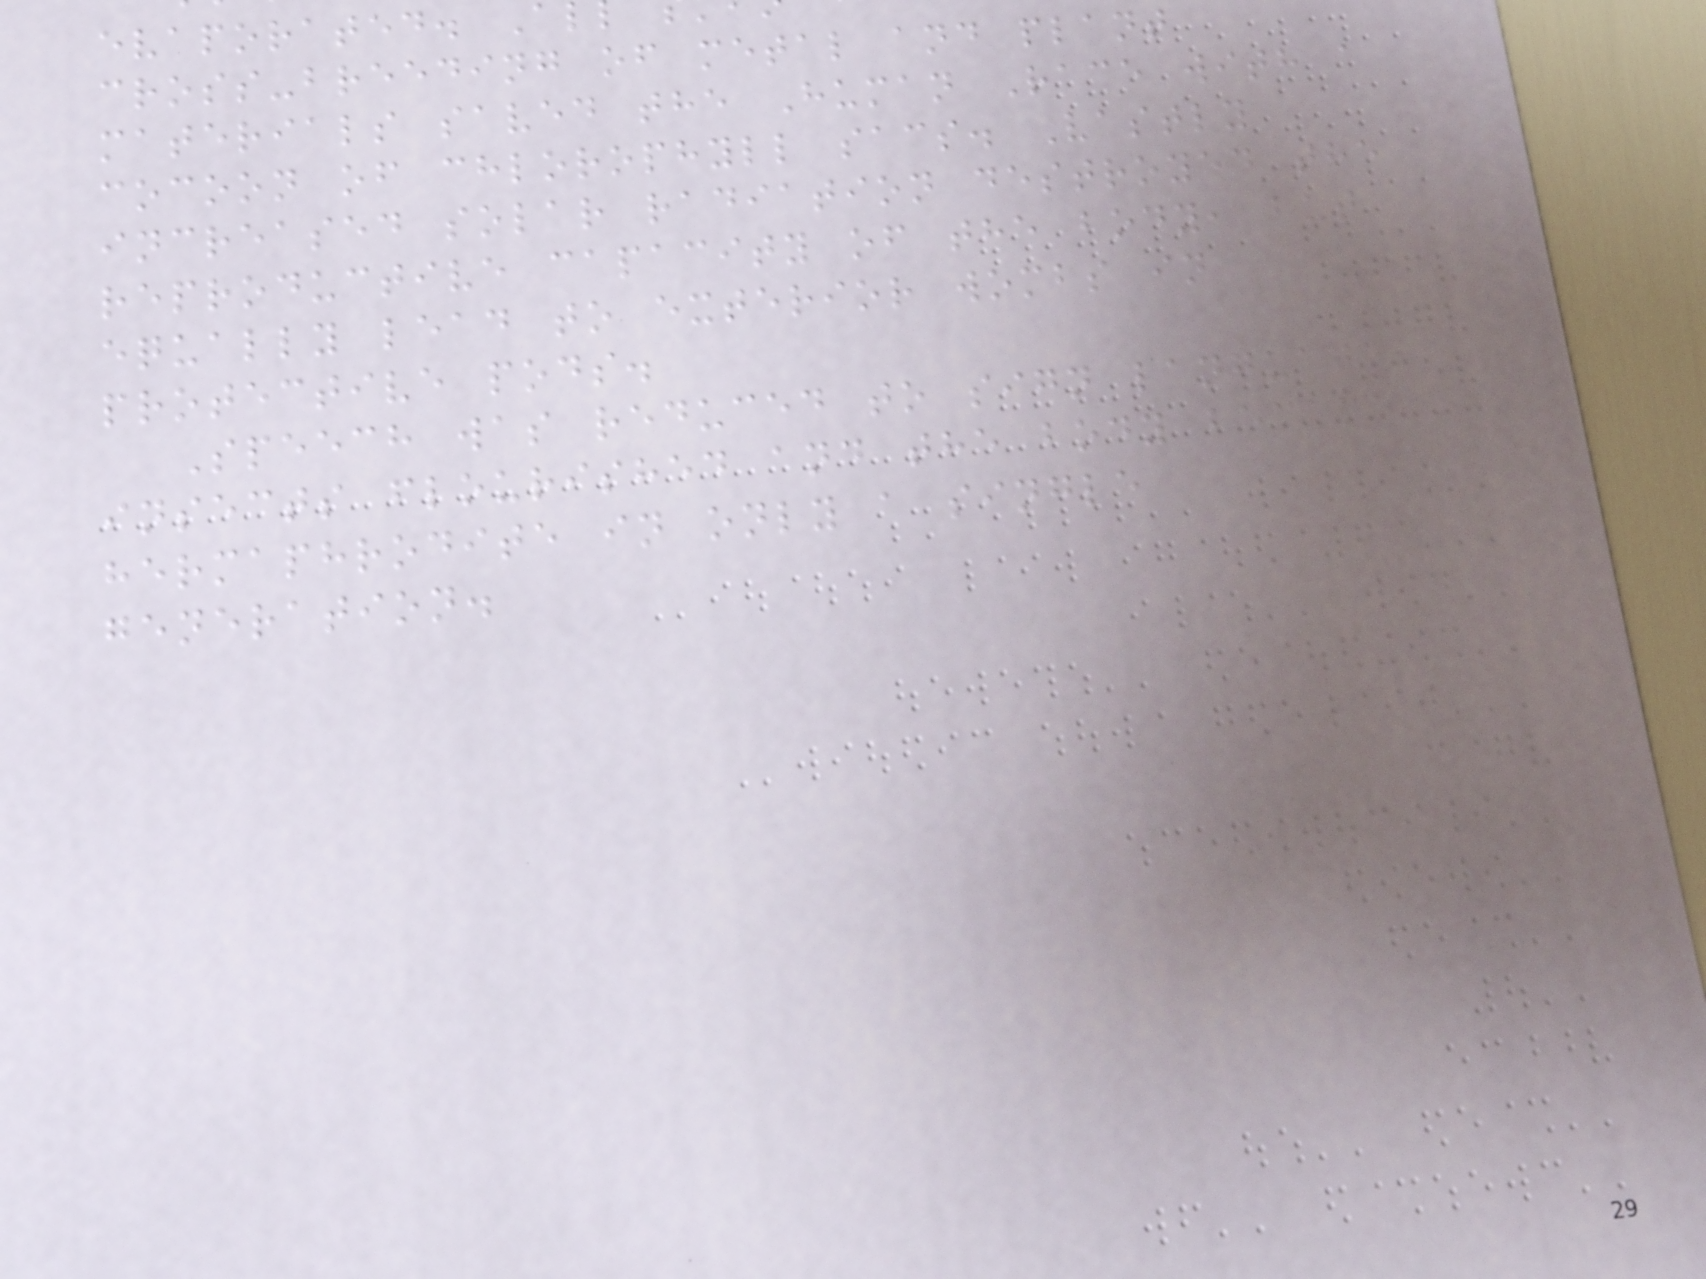evaporated. A
cross-breeding of metal and plant
materials saved the Human Race with a
cocoon of chlorophyll sacs. Vastly
increased solar radiation destroyed the
reproductive capacity of the body, but
equally lead to exterior wombs in
protective pods.
Speech was reduced to sign language,
insects flourished and the body became
hermaphrodite in only a single
generation.
